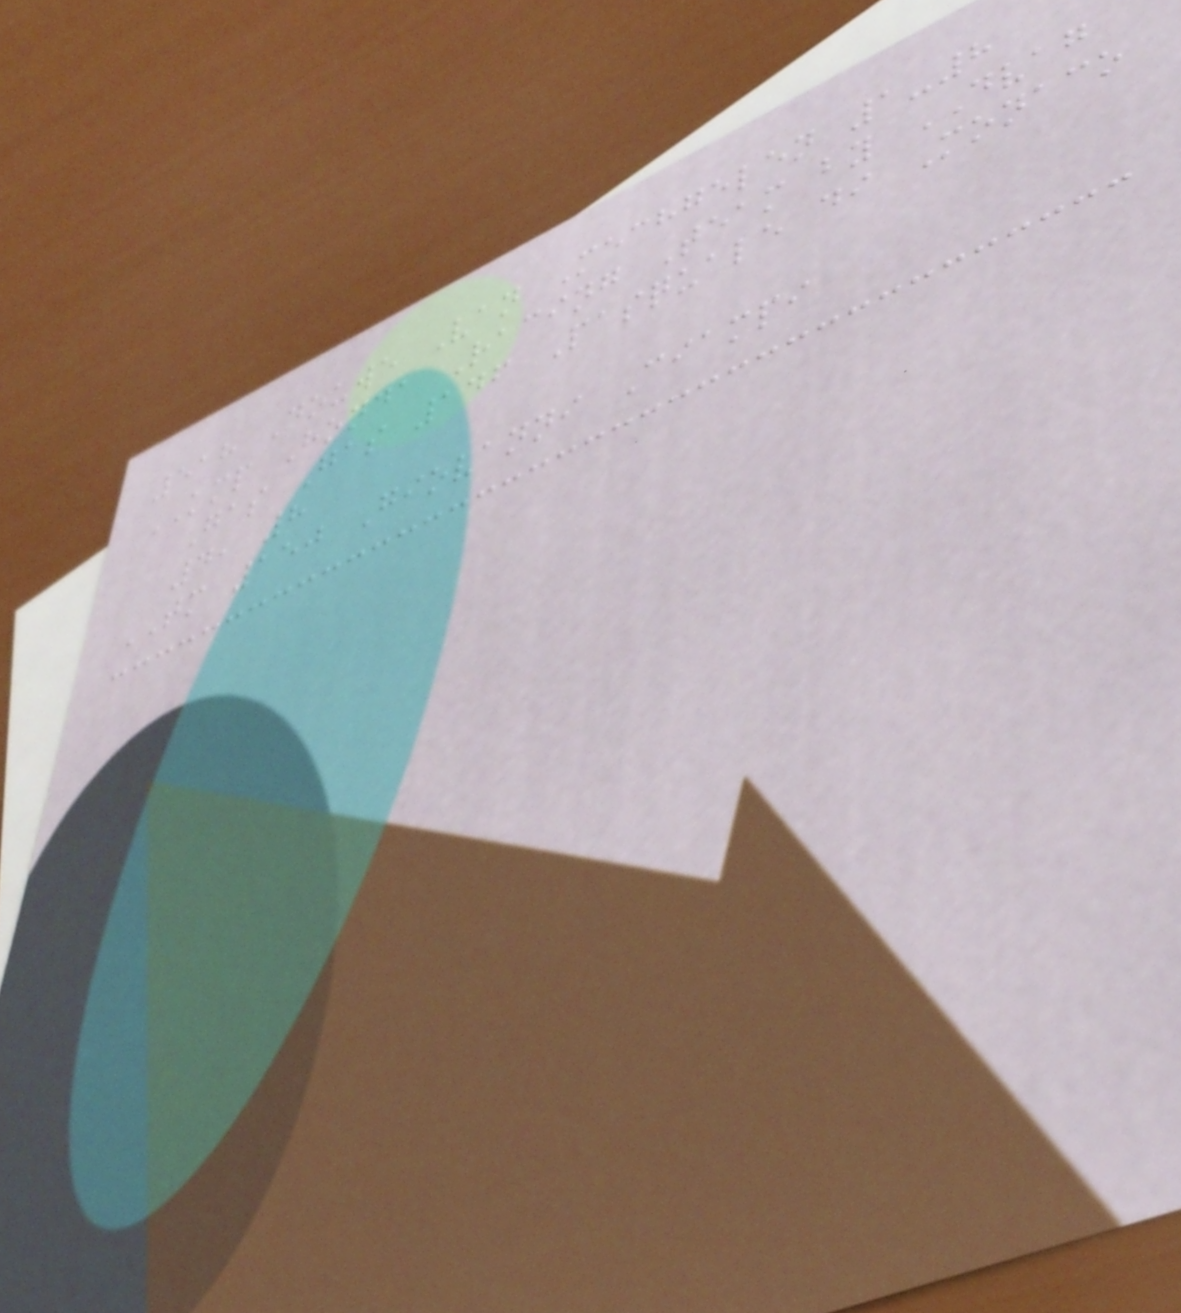518 Douwe Van Mechgelen 1-8
KMP Honda Racing Team by DVAG
Gas Gas 146 Pasquale di Monaco
4, 8
TM 150 Giovanni Ciampi
